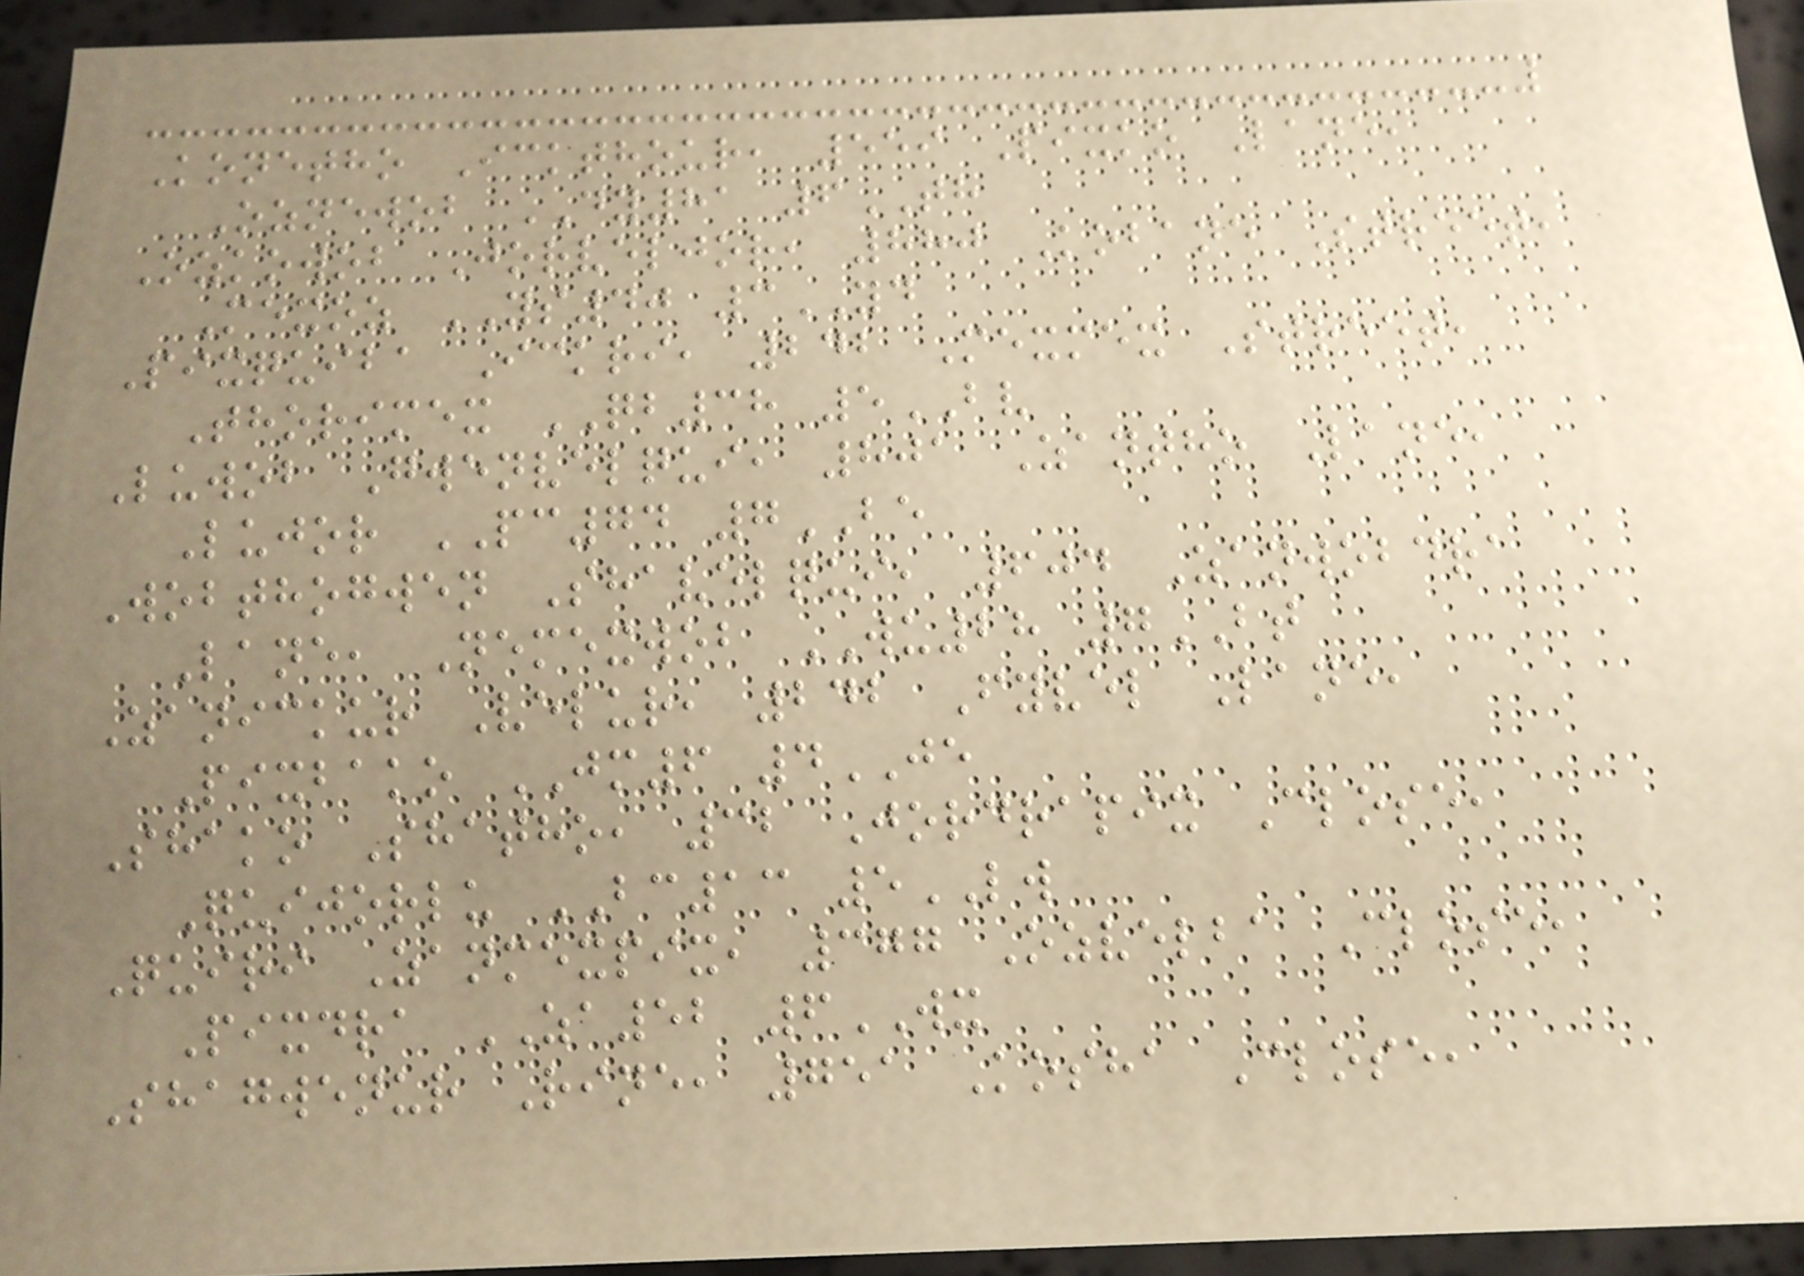Konetho Ickthour, 559 Pixko Lane,
Oznewob DY81 6TH
Ozkowob Jorveljor, 880 Kobane Street,
Mexoz YS40 3YD
Pixquiba Ickri, 242 Mexmex Street,
Thorimex QB38 5BV
Luwob Gwenvelqui, 801 Zantho Lane,
Lujor PC74 7BE
Wobthogwen Shavelqui, 604 Zanwobdra
Lane, Nemexwob WU28 7BT
Zanickur Velur, 242 Fyvel Lane,
Pixbako JM6 4JE
Shako Shatho, 32 Jordrapix Close,
Quijorlu BC13 5LW
Quiri Zanmexpix, 377 Ozvelba Close,
Pixdra ZA52 6WX
Shagwenur Rine, 751 Kosha Close,
